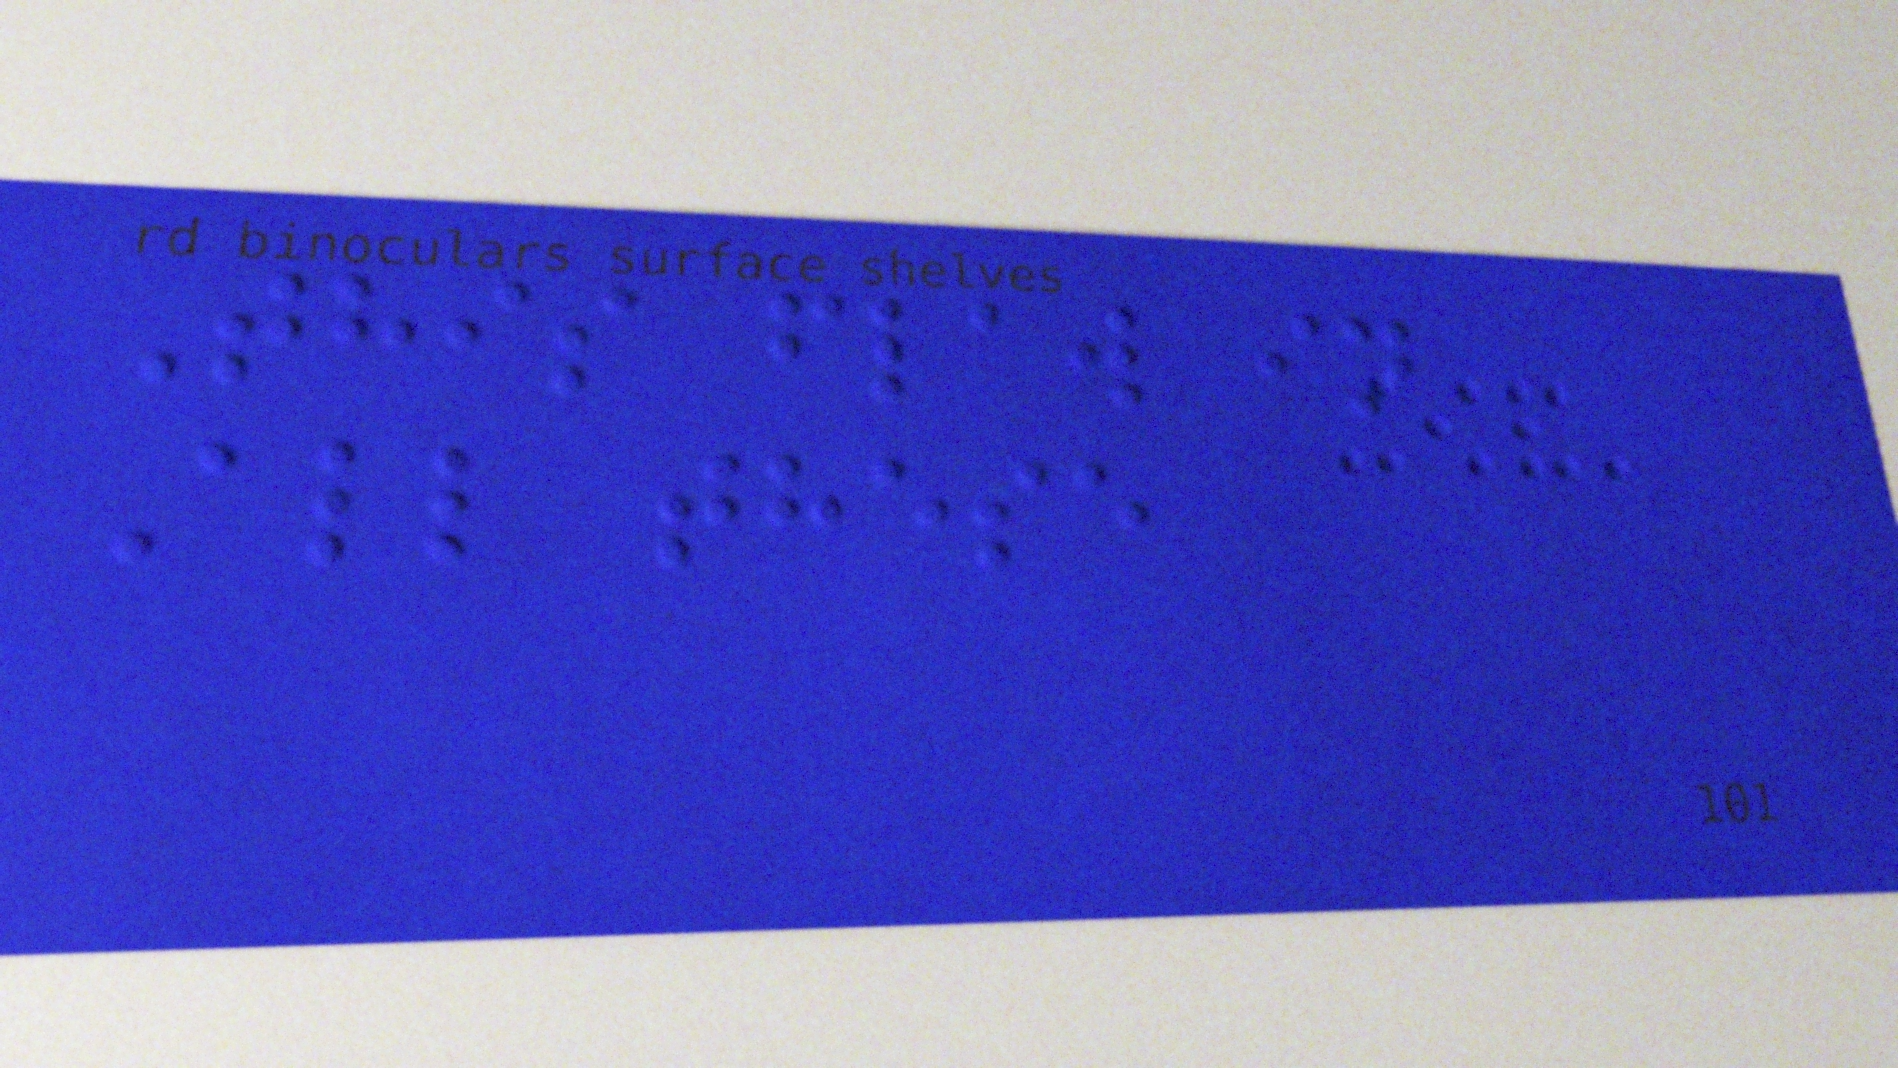This flaw in
All these
